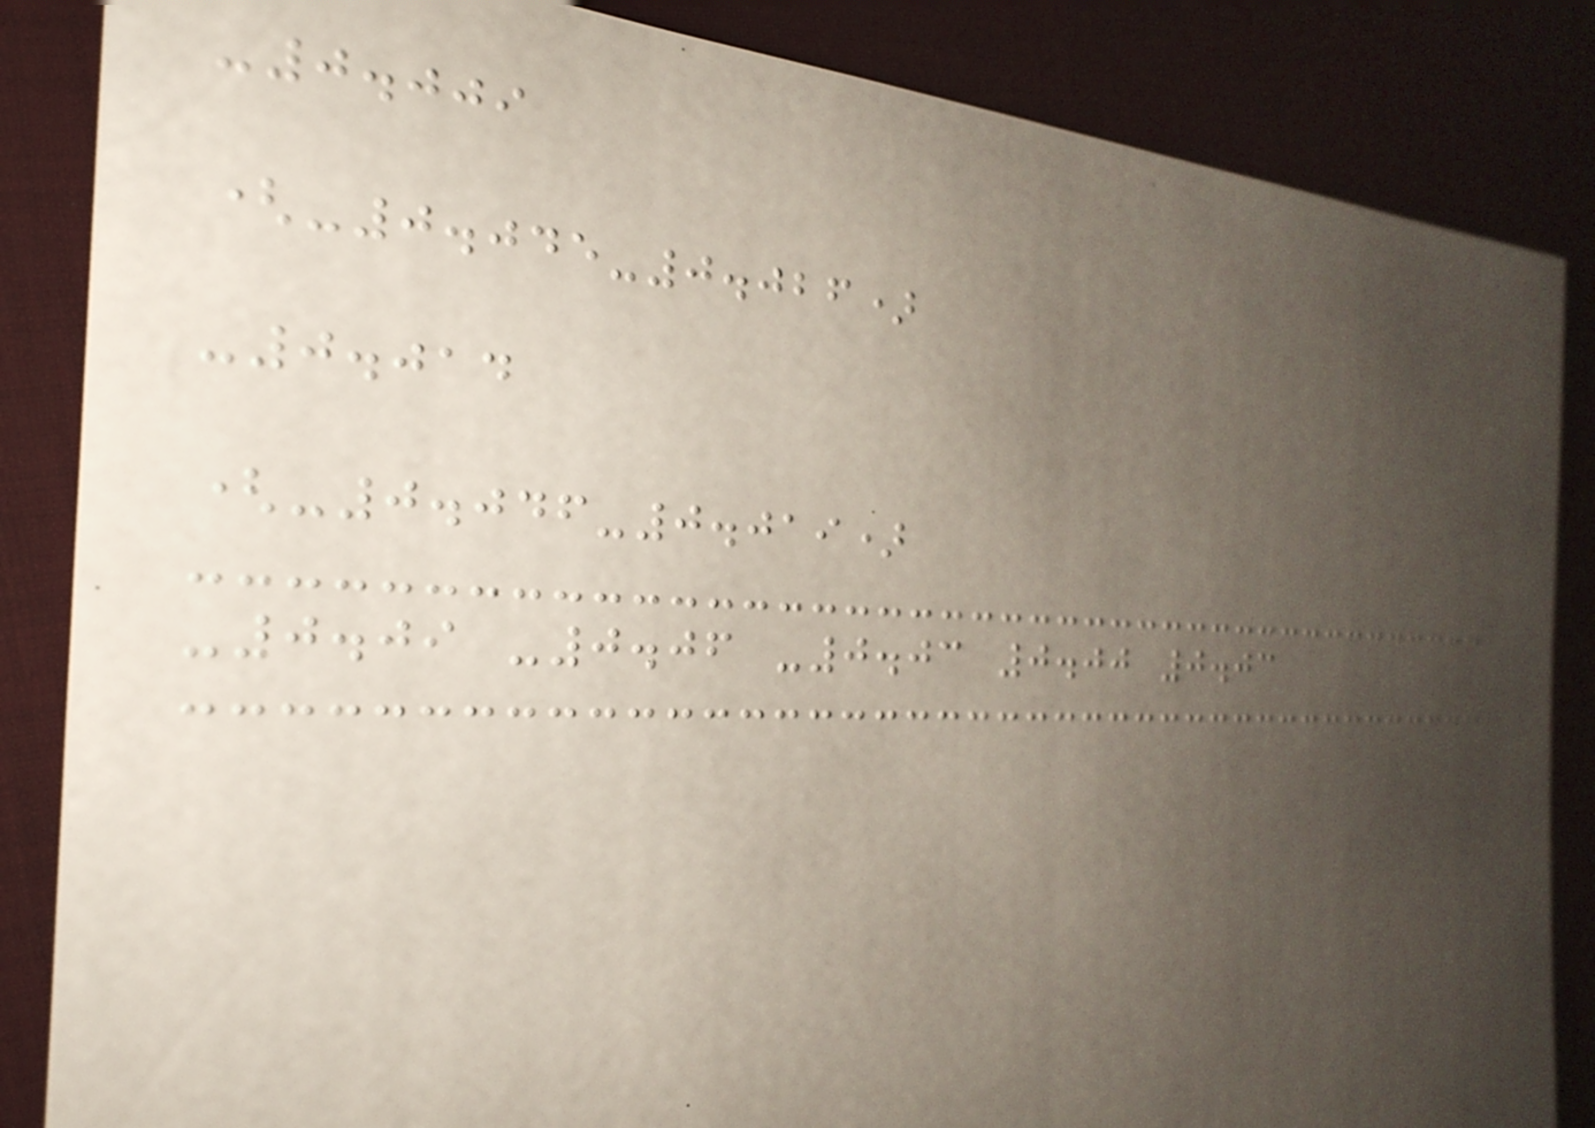-0.009
(-0.045-0.026)
-0.014
(-0.046-0.019)
-0.09 -0.06 -0.03 0.00 0.03
